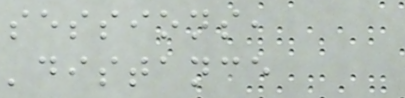sessions,
'distance
